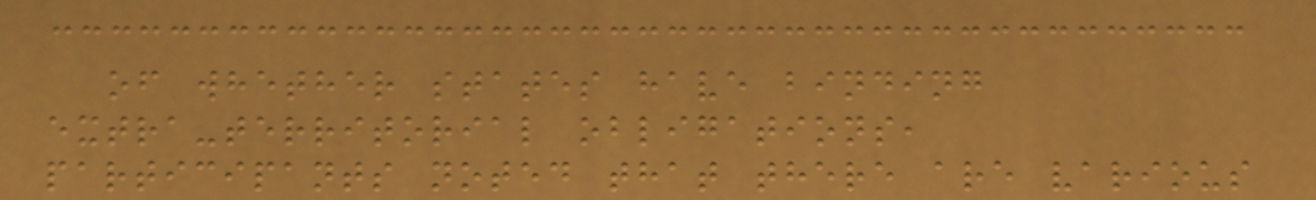of whether states have binding
extra-territorial obligations,
participants noted that there are various
